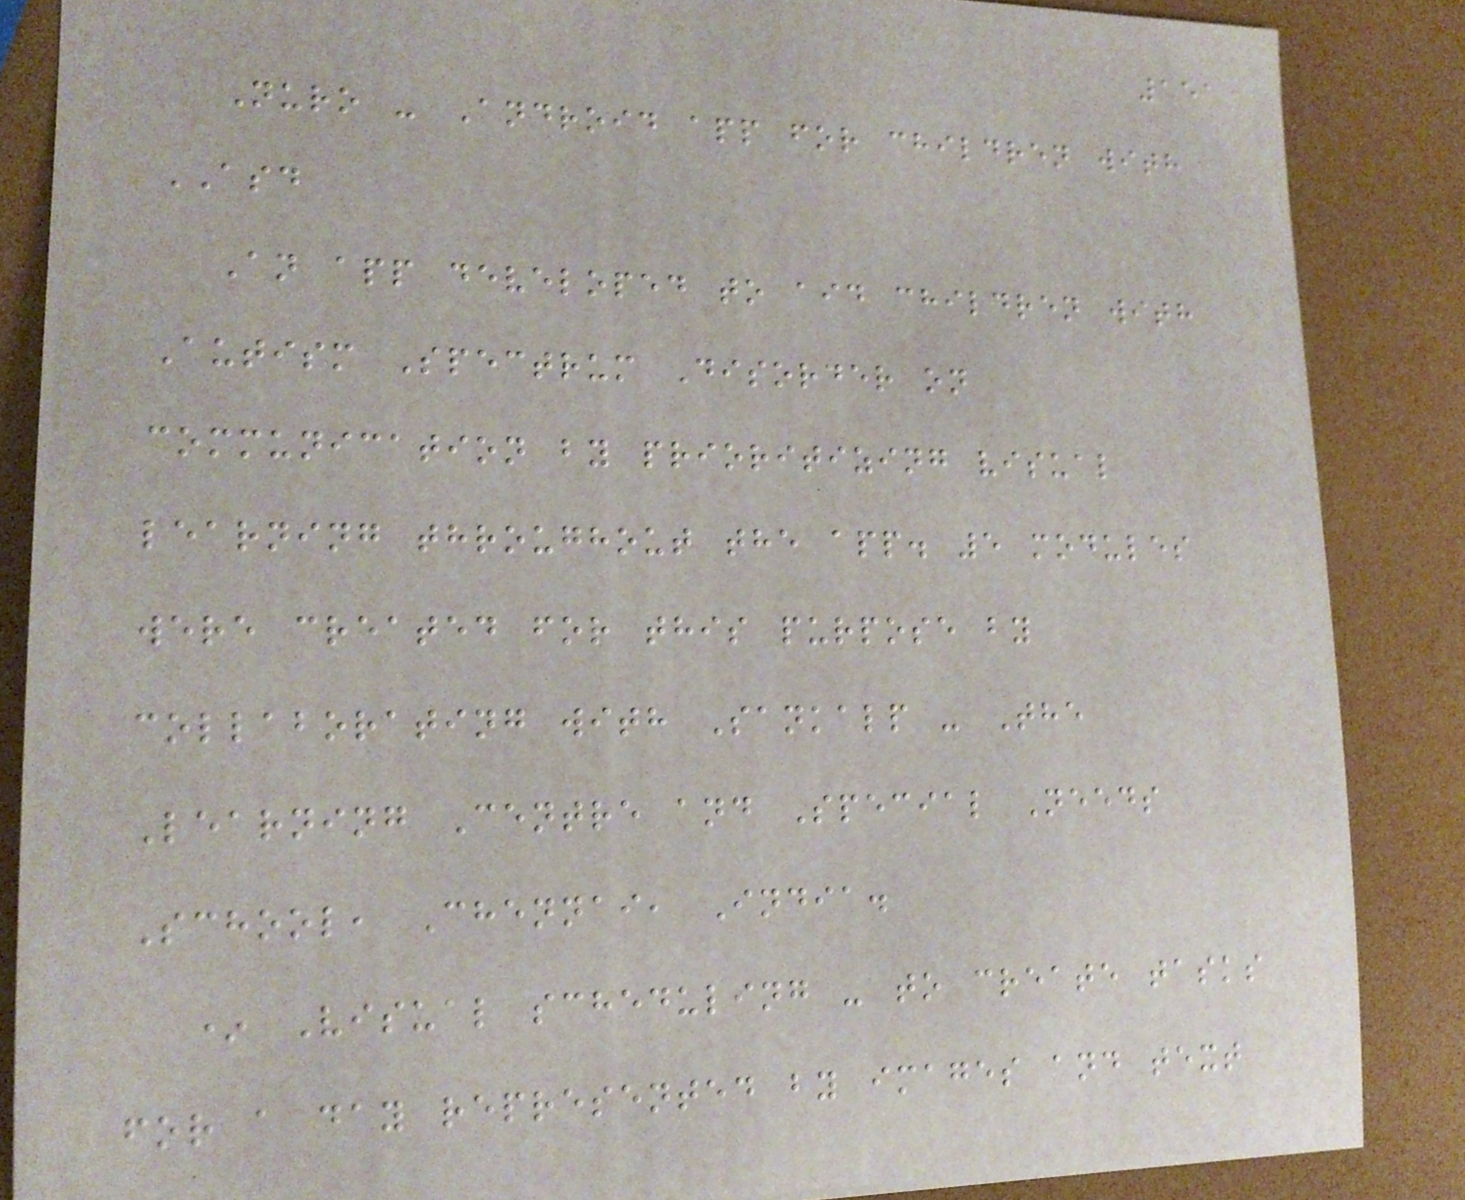151
Nuro - Android app for children with
ASD
An app developed to aid children with
Autism Spectrum Disorder on
communication by prioritizing visual
learning throughout the app. 5 modules
were created for this purpose by
collaborating with Sankalp - The
Learning Centre and Special Needs
School, Chennai, India.
* Visual scheduling - to create tasks
for a day represented by images and text
